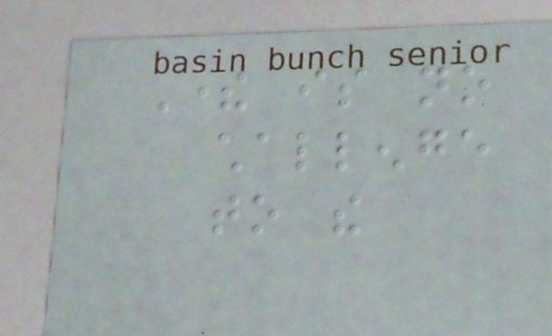There is no
challenge
to the
